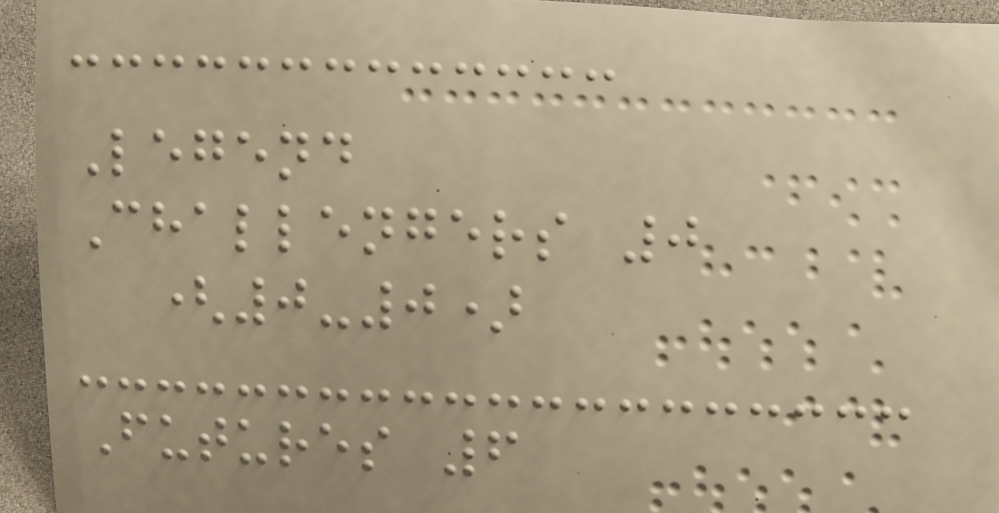Legend
Challengers 0
(0-0)
Futures 6
